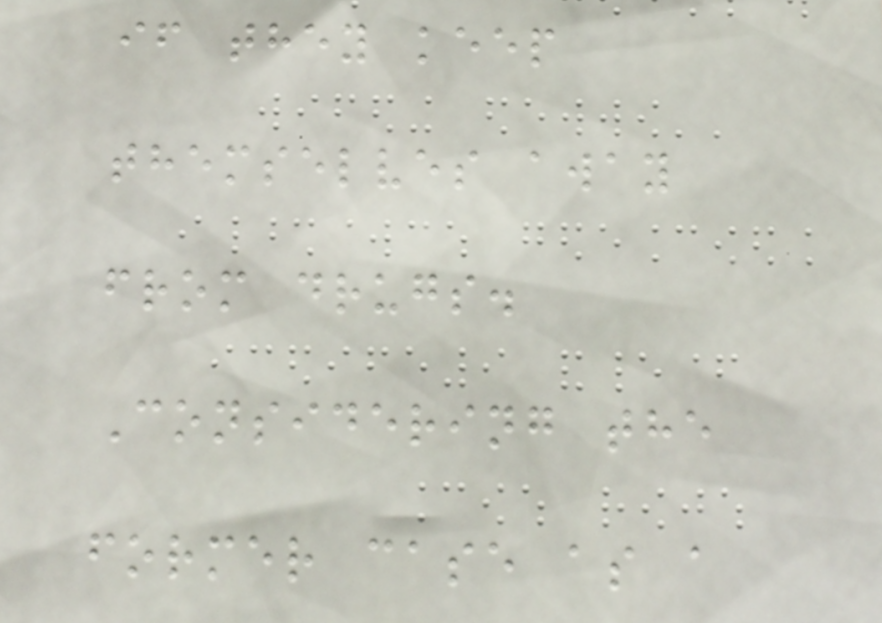if they keep
themselves away
from drugs.
Considering the
former case as a
